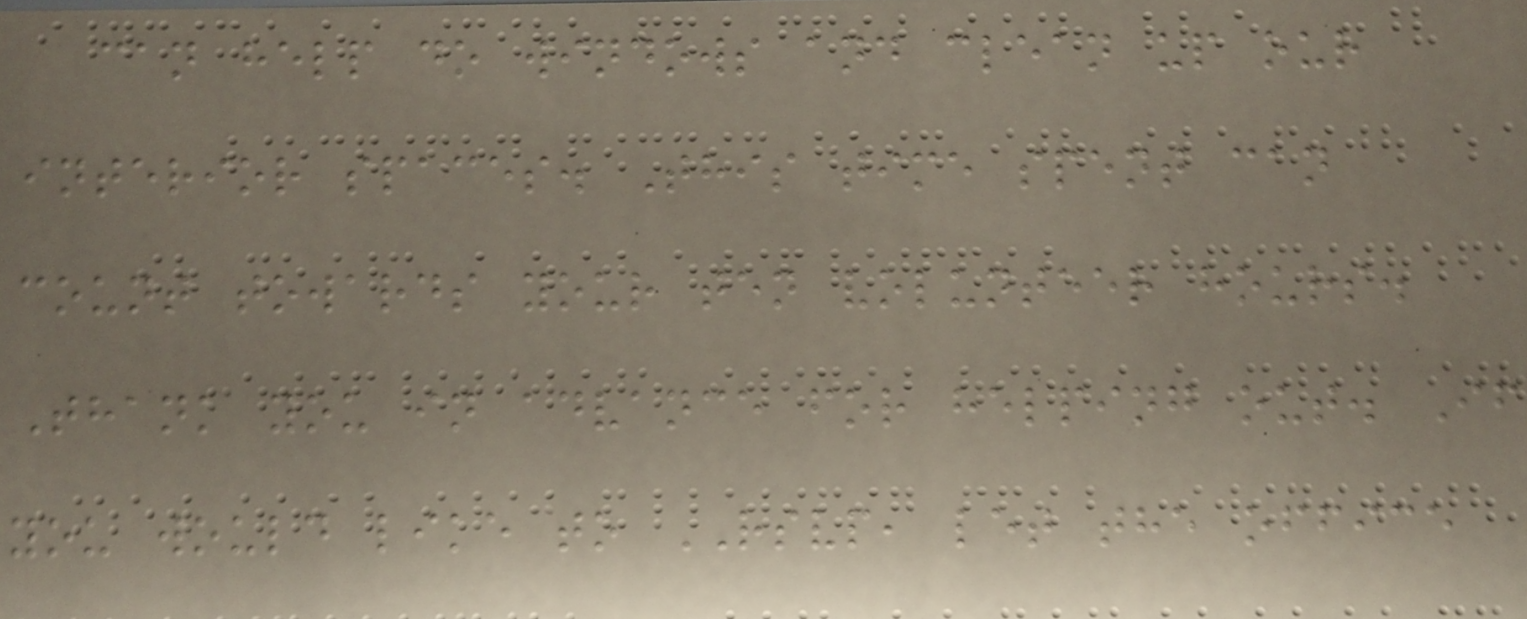can help do windows and clean up our
interior spaces. This time spent can
count towards your ten volunteer hours.
Thank you in advance for helping out. If
you would like to RSVP, let the office
